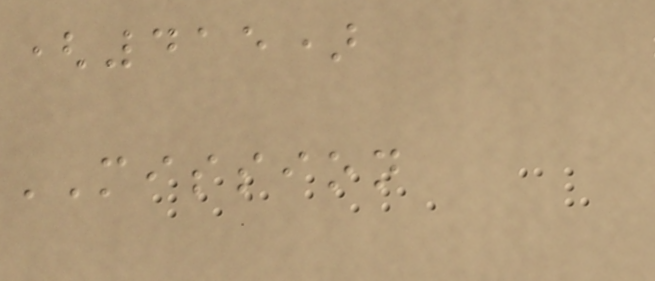(415)
MISSION
